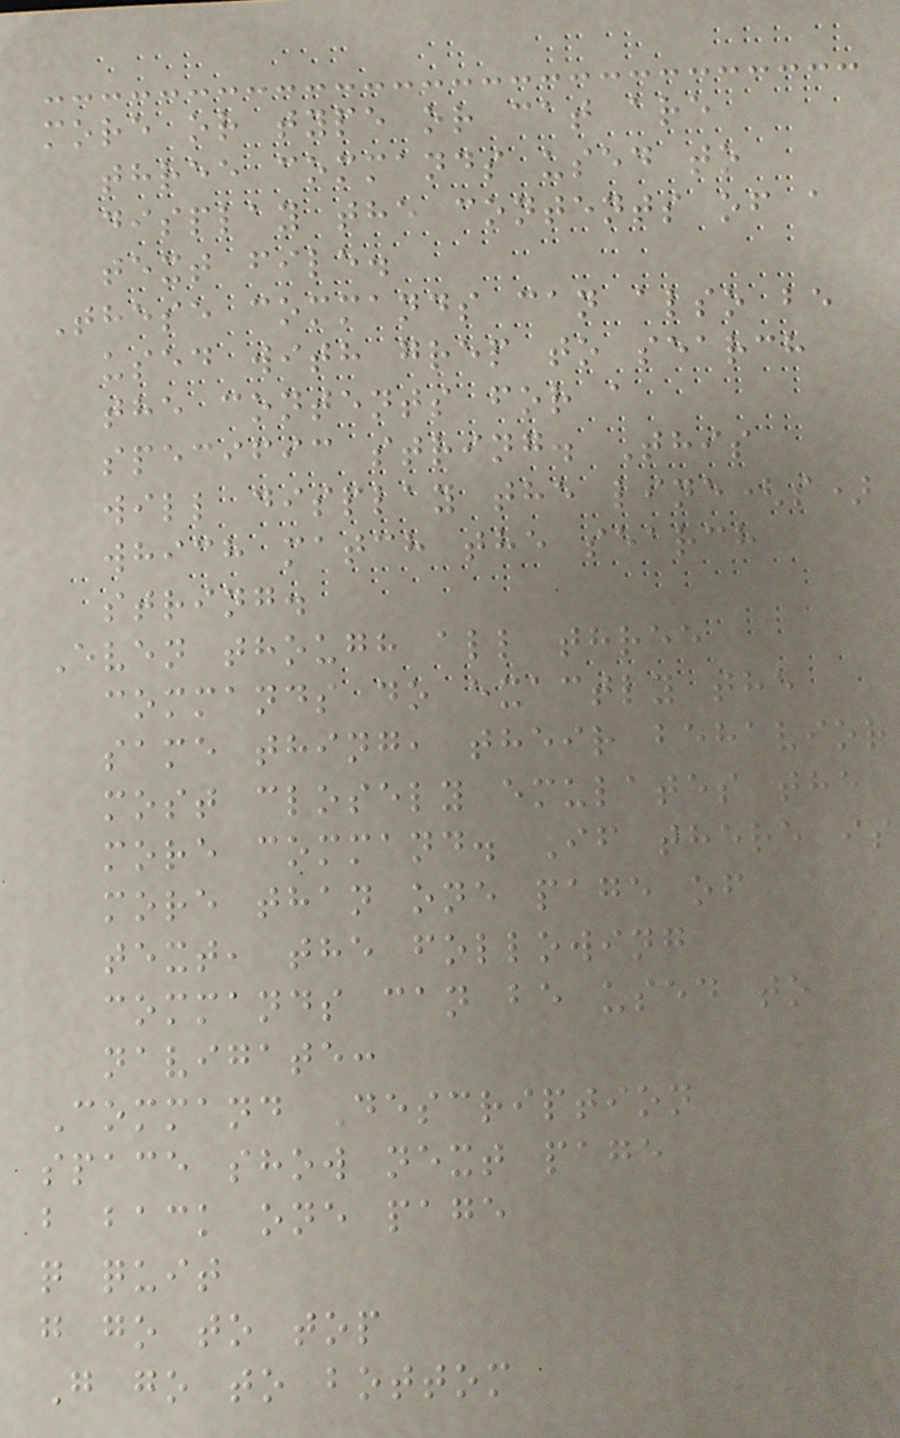more or type or cat are
three commands used to
display the contents of a
text file.
These commands can also be
used with grep to search
the contents for a
specific string. This
will display the line(s)
which match the search
string.
Even though all three
commands do exactly the
same thing, their behavior
most closely emulates the
more command. If there is
more than one page of
text, the following
commands can be used to
navigate:
Command Description
space show next page
b back one page
q quit
g go to top
G go to bottom
